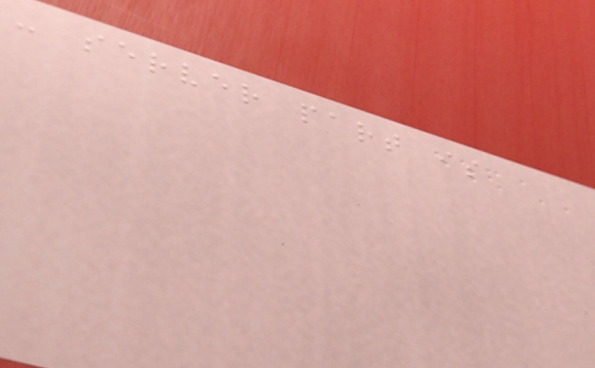- server part is
